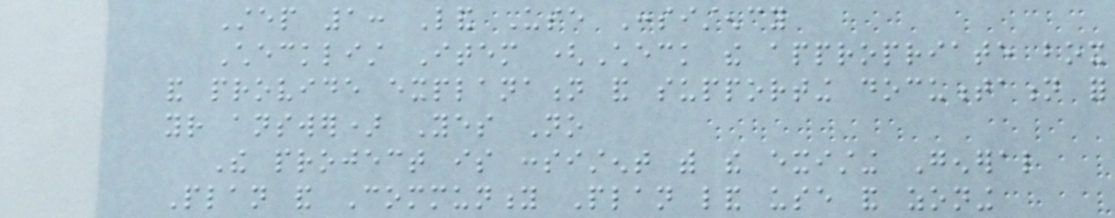Step 1: Land Use Consistency
Checklist Item (Check the appropriate box
and provide explanation and supporting documentation for
your answer) Yes No
The project is consistent with the existing General
Plan and Community Plan land use and zoning
